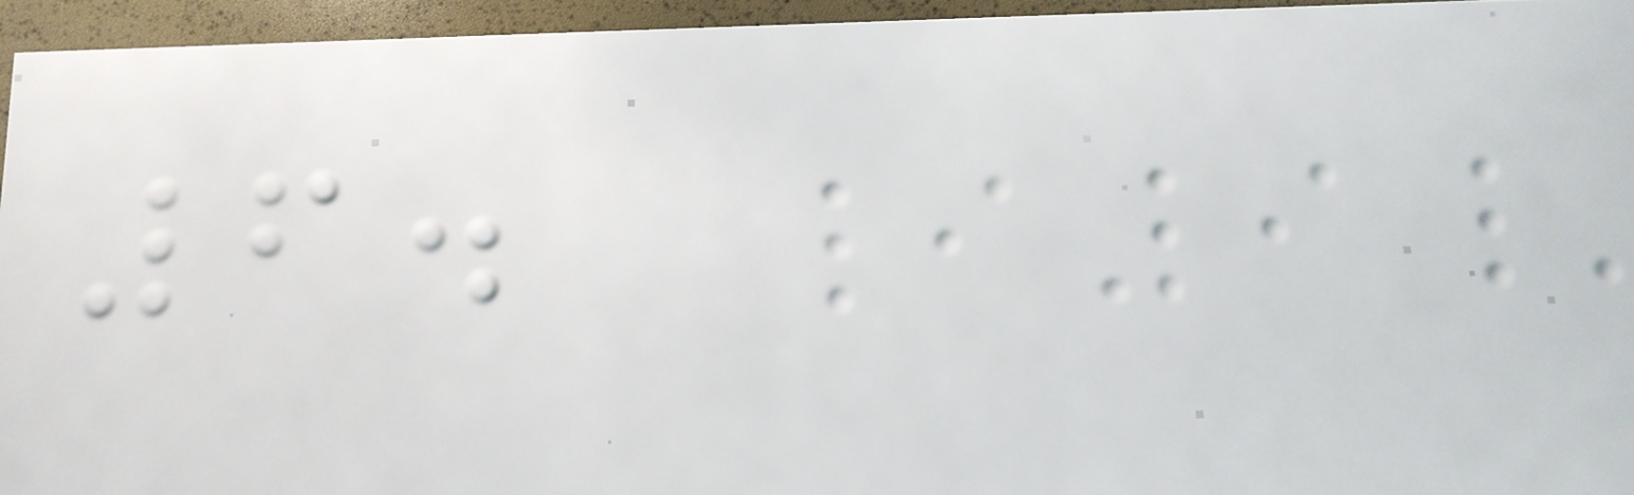6.
